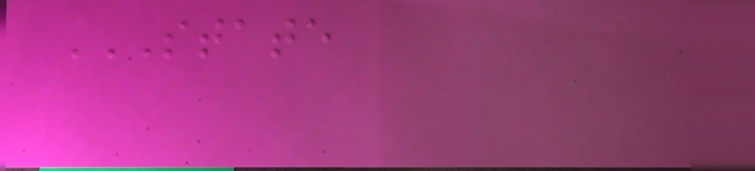STATE
